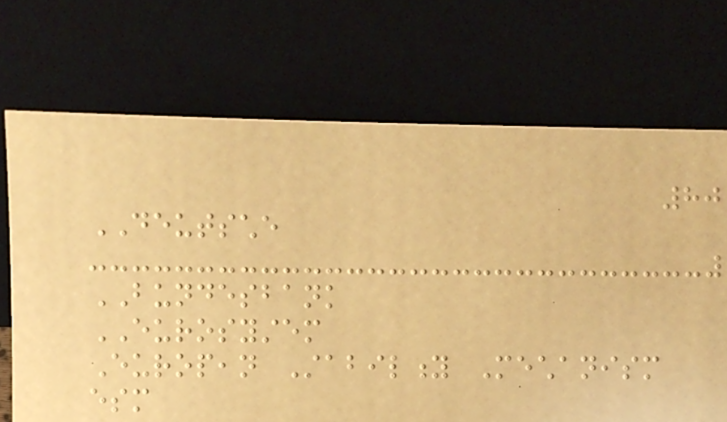80
DEUTSCHE
BUNDESBANK
EUROSYSTEM
European Stability Mechanism
esm
